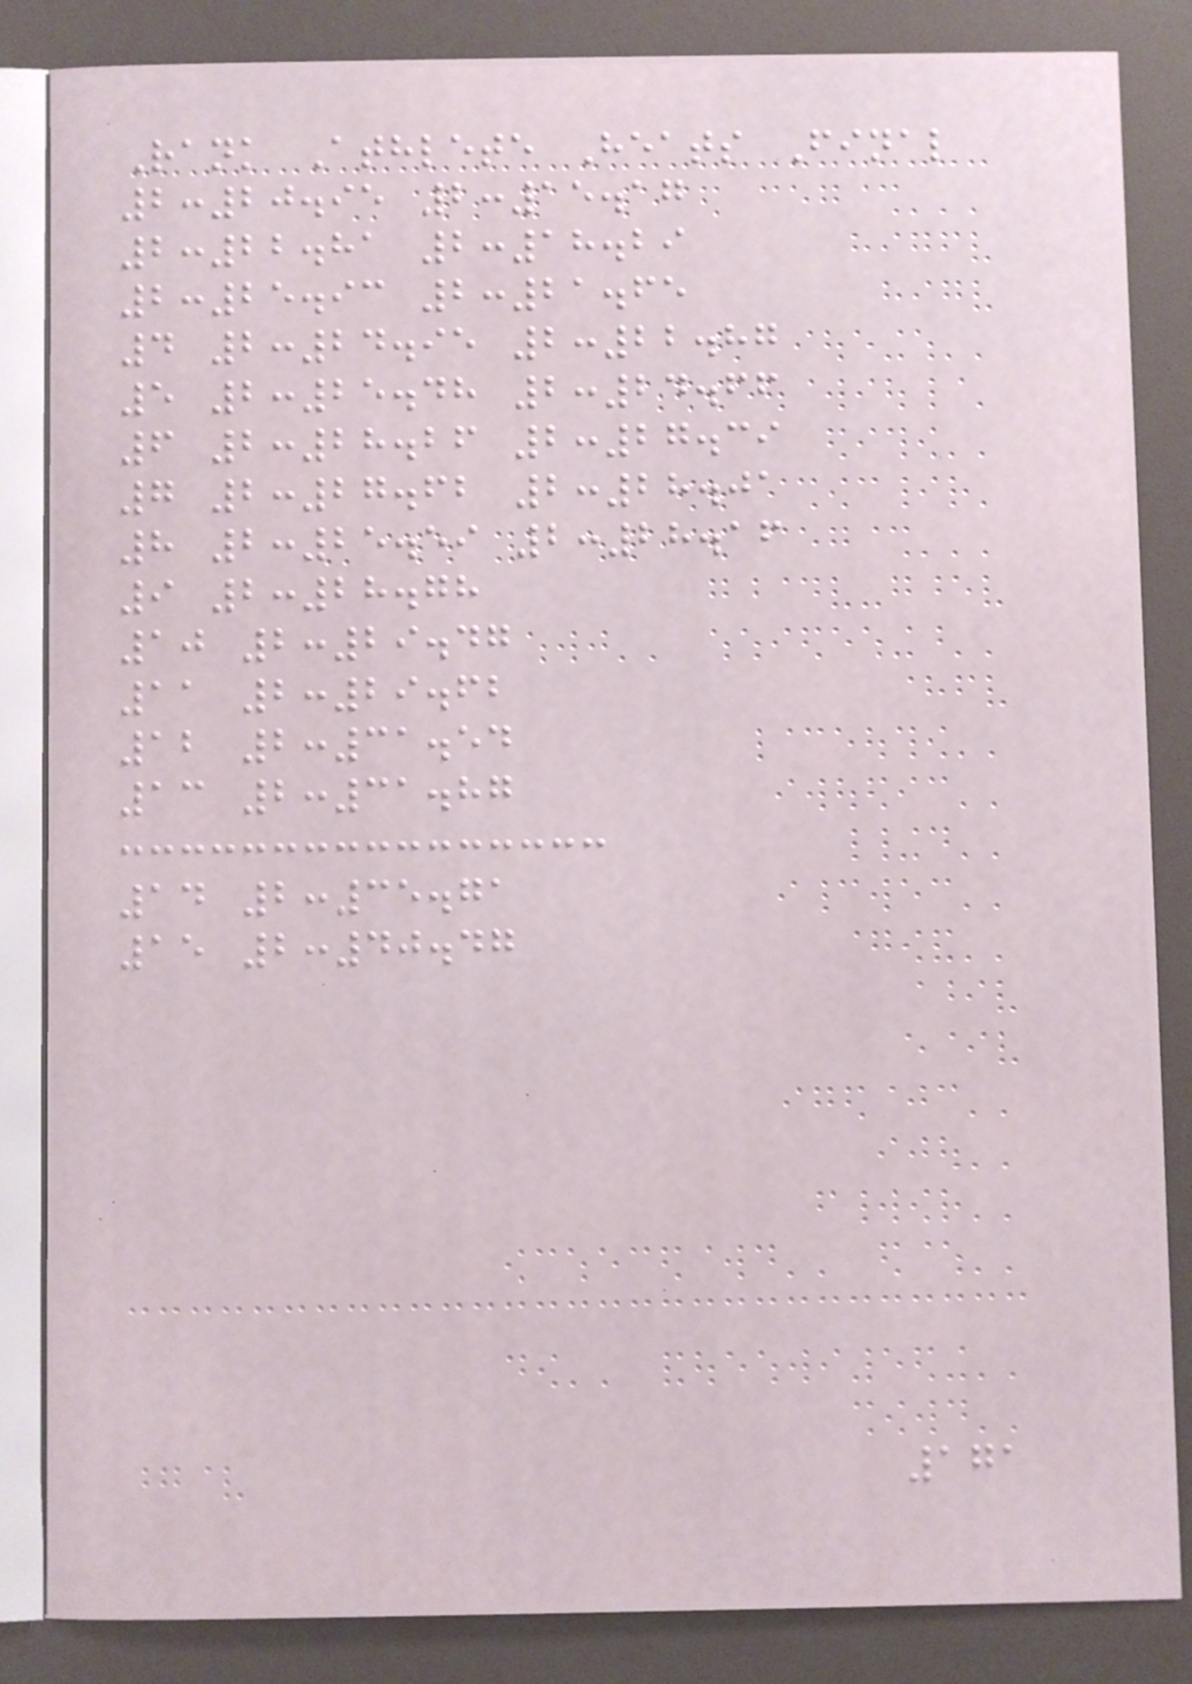Rank Athlete Heats Final
2:20.95 2:15.17
2:22.81 2:18.29
2:25.93 2:21.65
4 2:24.95 2:22.87
5 2:25.48 2:24.66
6 2:28.26 2:27.39
7 2:27.62 2:28.01
8 2:25.59 2:28.16
9 2:28.78
10 2:29.47
11 2:29.62
12 2:31.54
13 2:31.87
14 2:35.71
15 2:40.47
171
